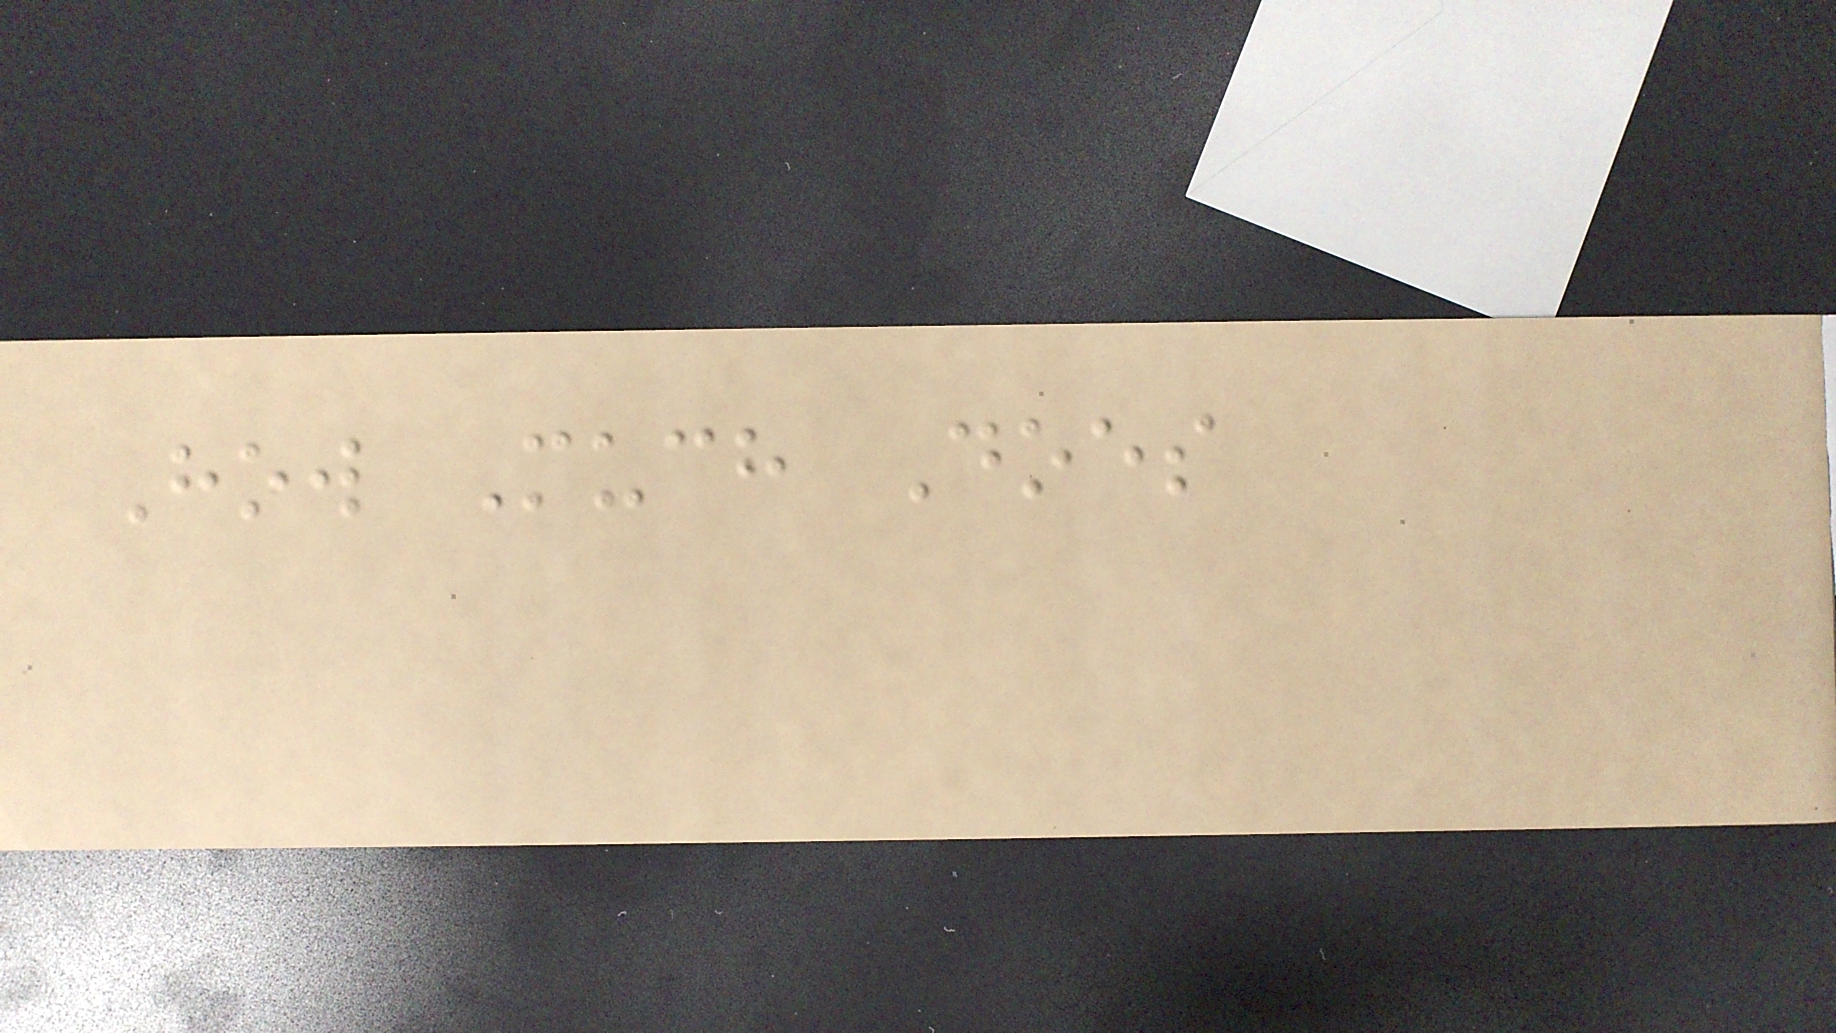How Much Does
